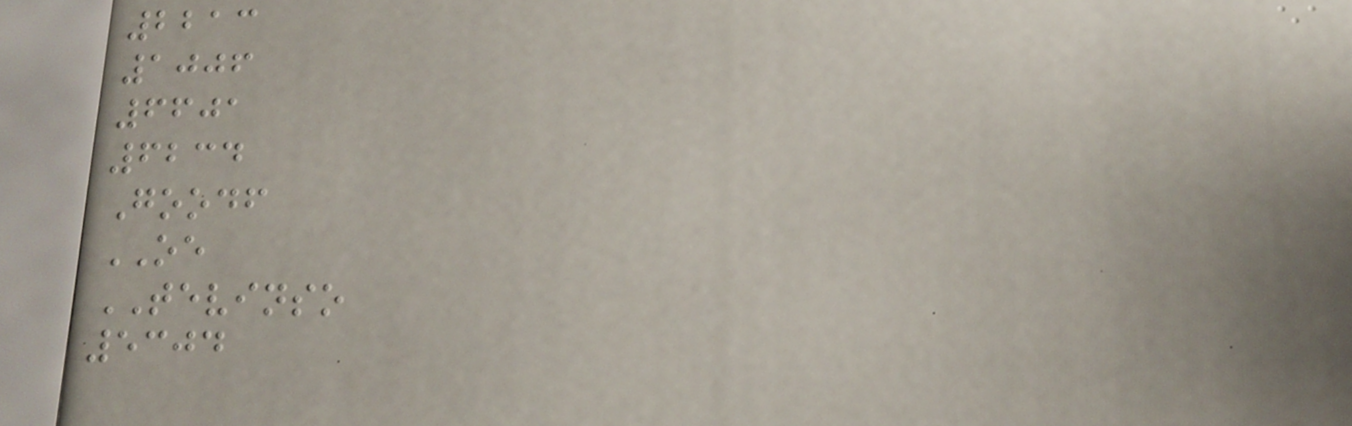2213
1006
6601
6234
Goodf
OE
TEVINSO
5304
